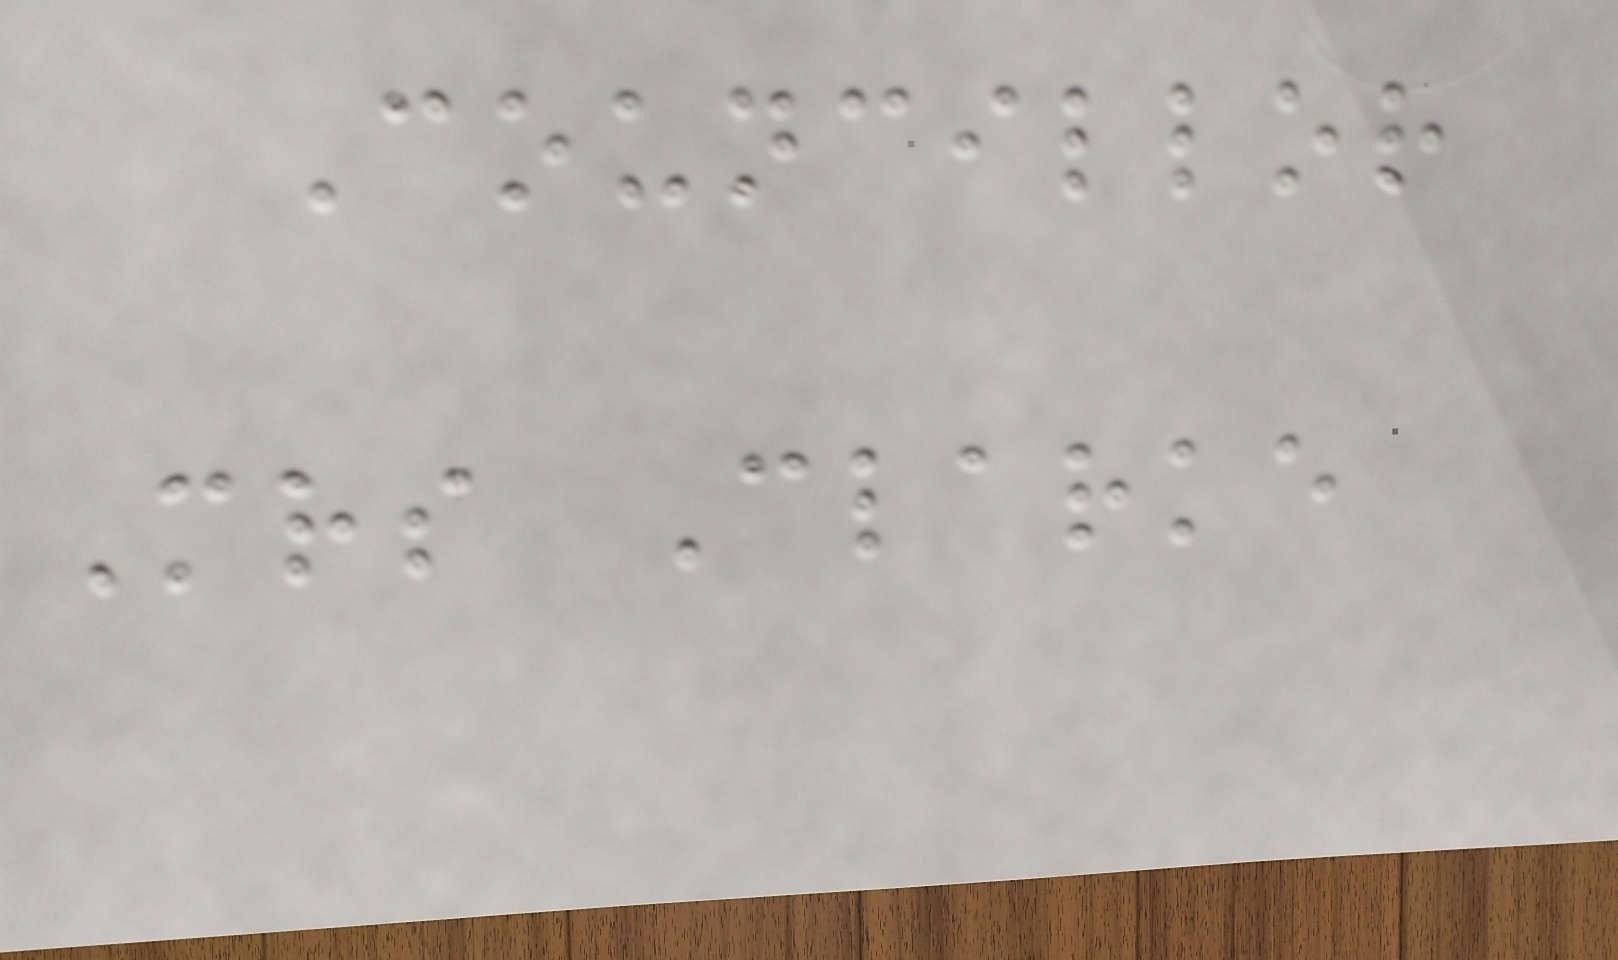Councillor
Mrs Clarke
